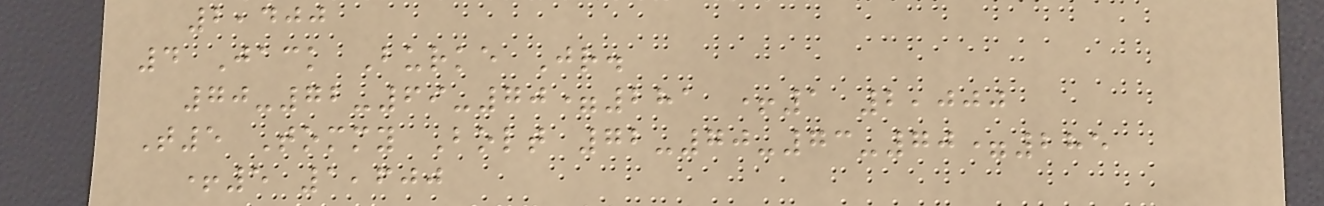2,400
4 Jack Burke Jr.
70-72-69-70=281 +1 2,000
T5 Tommy Bolt 72-70-73-70=285
+5 1,600
